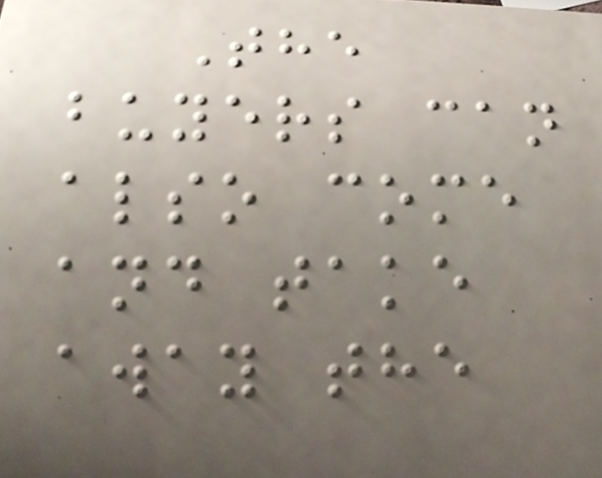The
buyers can
also come
and take
away the
